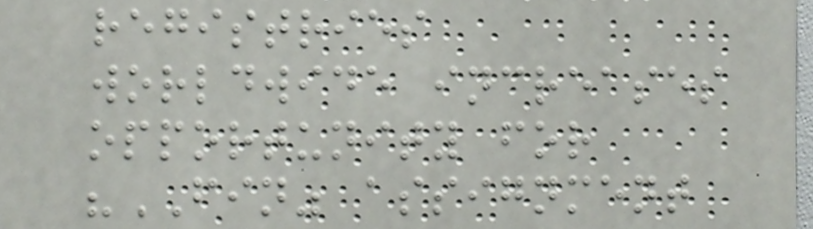registries
worldwide increases
opportunity for
"FIN" assignment
